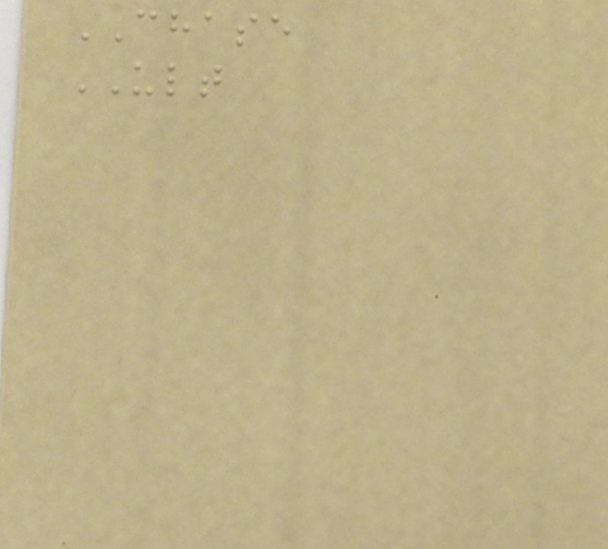CHASE
ULT
